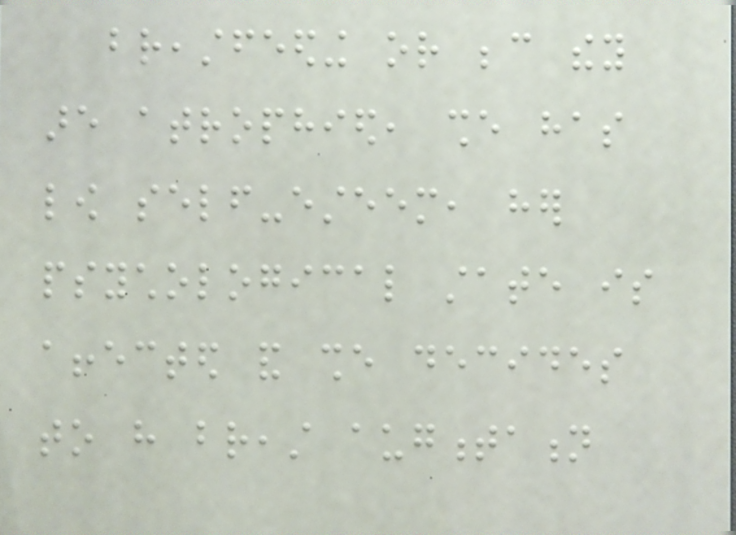breastfeeding or because they
are atrophied, she has
low self-esteem, her
psychological state is
affected and she decides
to have breast augmentation
